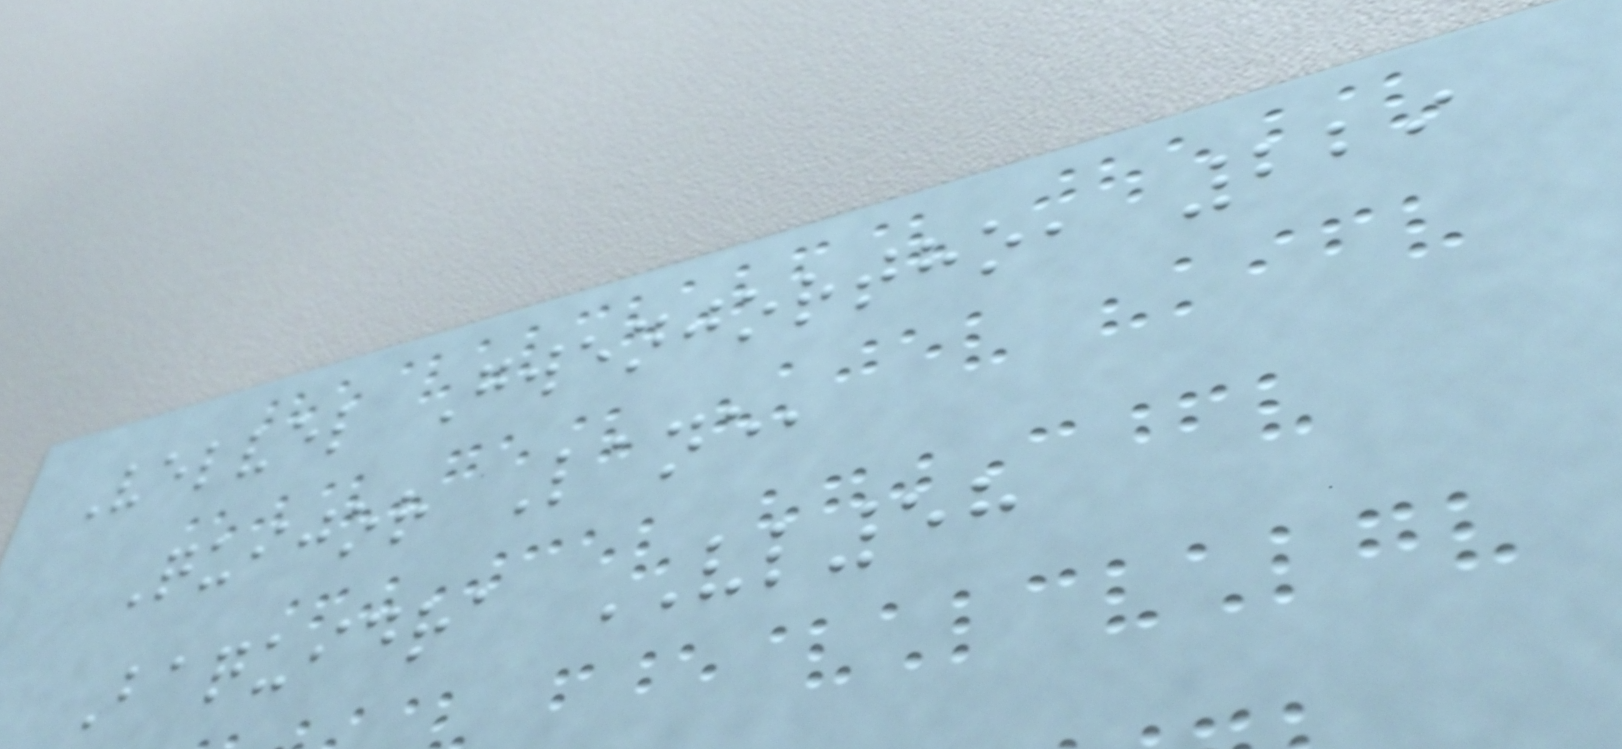Velvel Gwenjortho, 229
Quijor Lane,
Baquidra VL58
